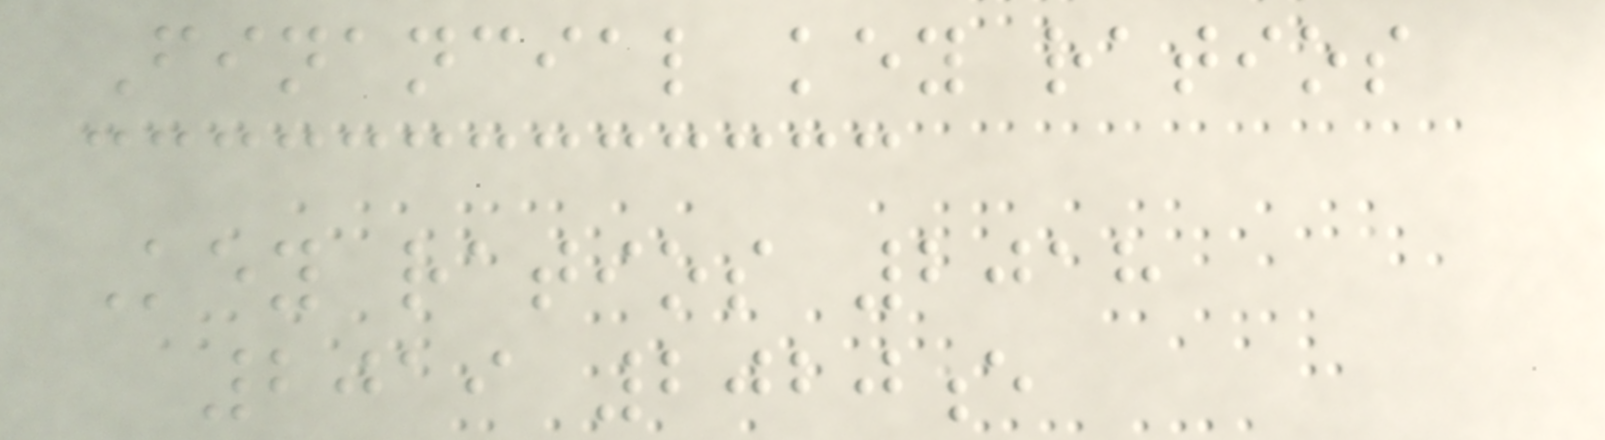Financial key ratios
Key ratios 2018
2019 2020e
